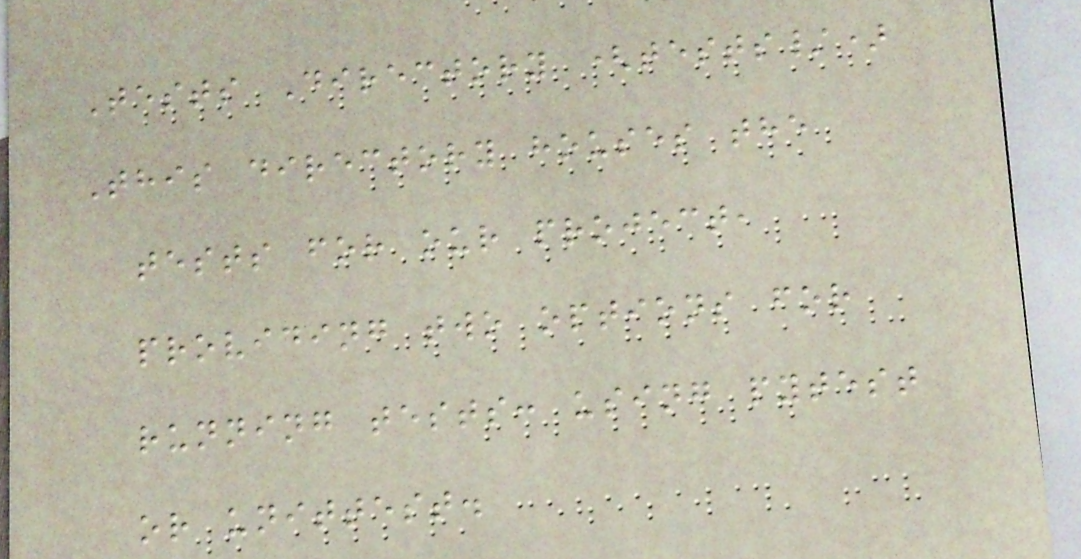Tests Directory (tests/)
This directory houses the
tests for our project,
providing two options for
running tests: using pytest
or unittest.
